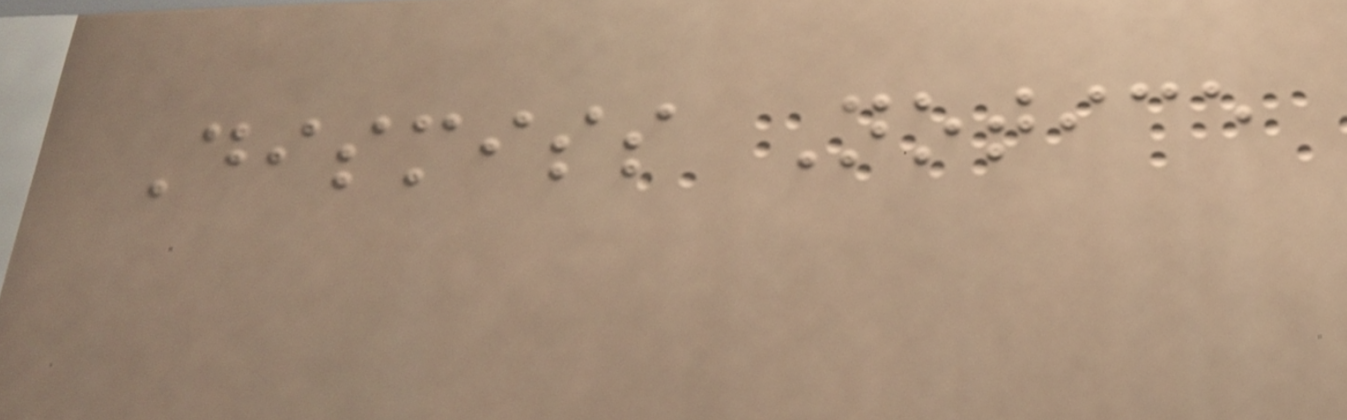Dismiss Notice
